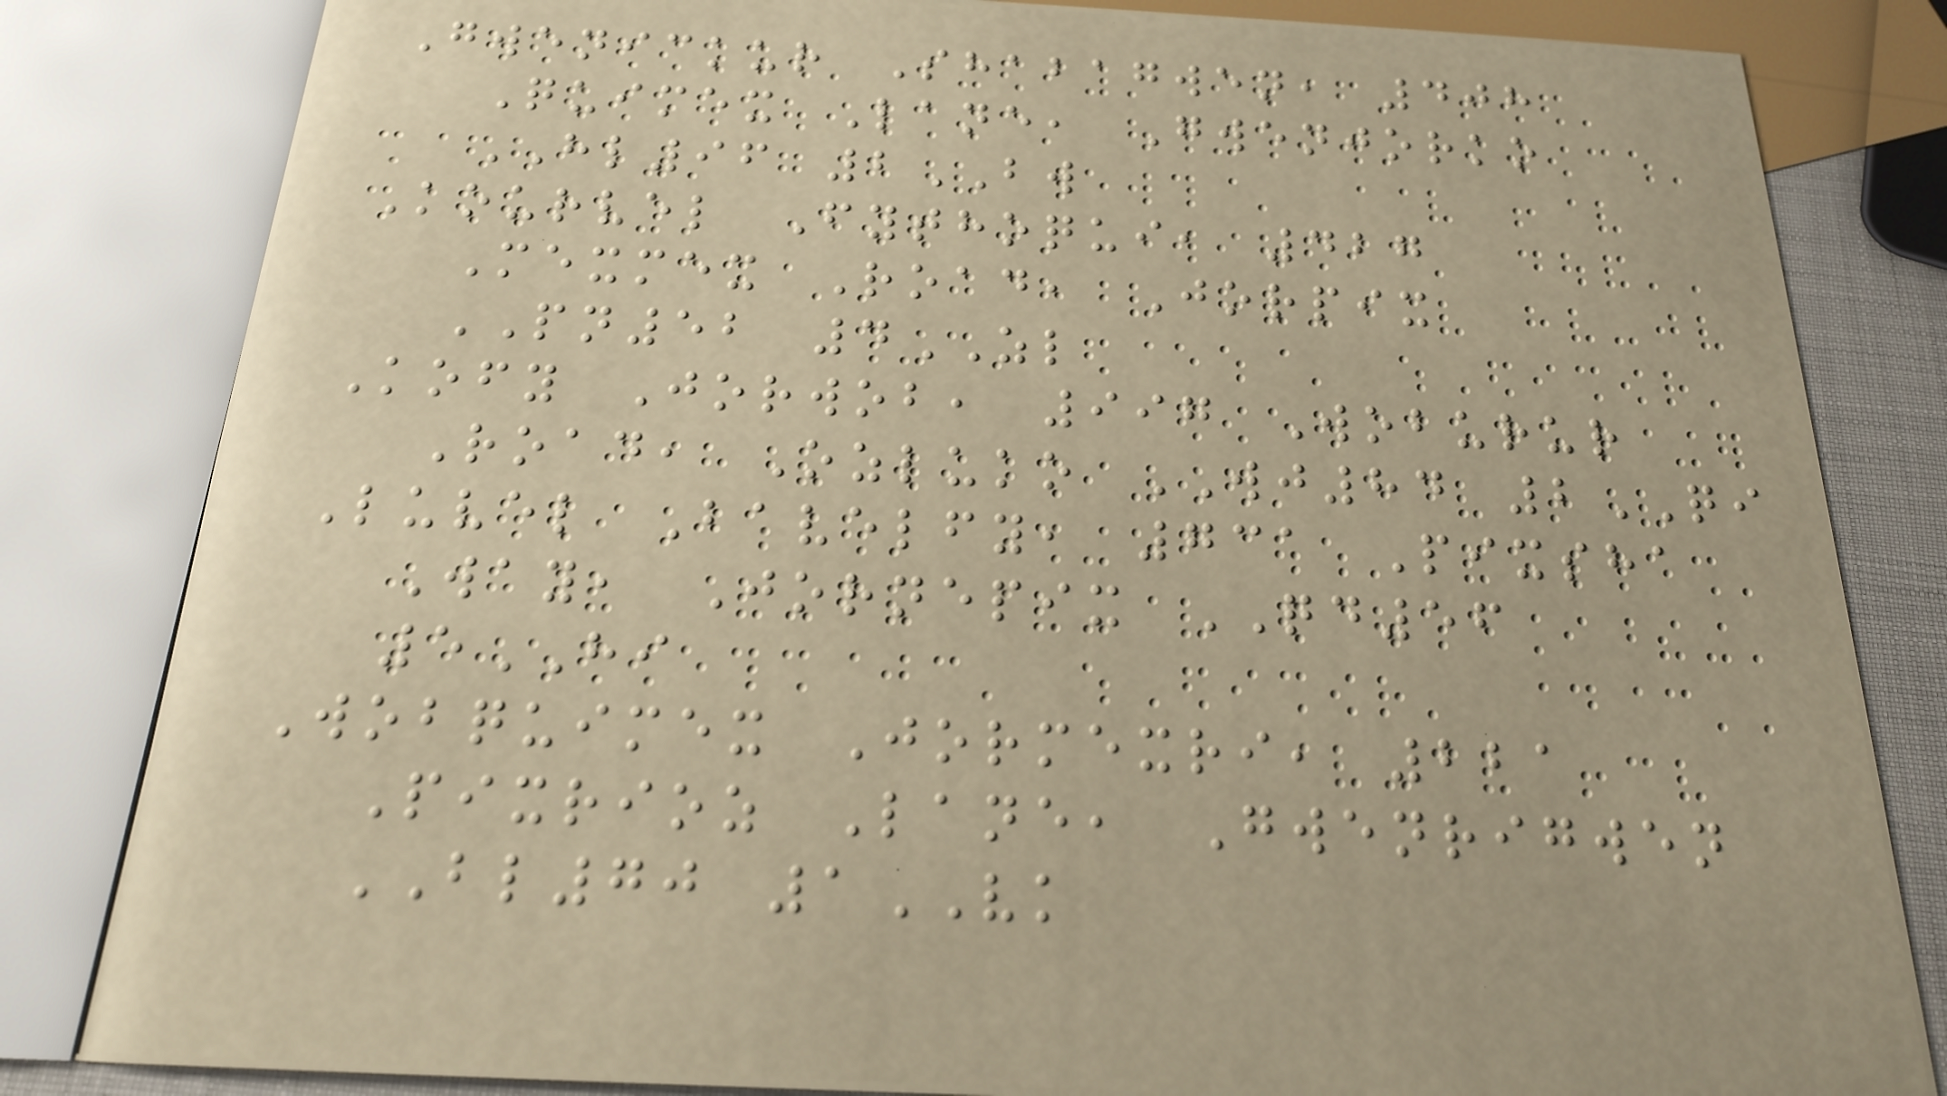Gwenickur Shabagwen, 408
Quimex Lane, Gwenjorko
HL96 2BW
Kourvel Fythoqui, 427
Mexmex Road, Jorpix
PN52 4ZL
Kofy Jorwob, 997 Woburur
Road, Ozluko WJ84 2QI
Luvel Bavelfy, 731 Pixsha
Way, Jornepix QD56
5HI
Wobquimex Jormexri, 221
Pixrioz Lane, Gwenrigwen
BL70 1VK
